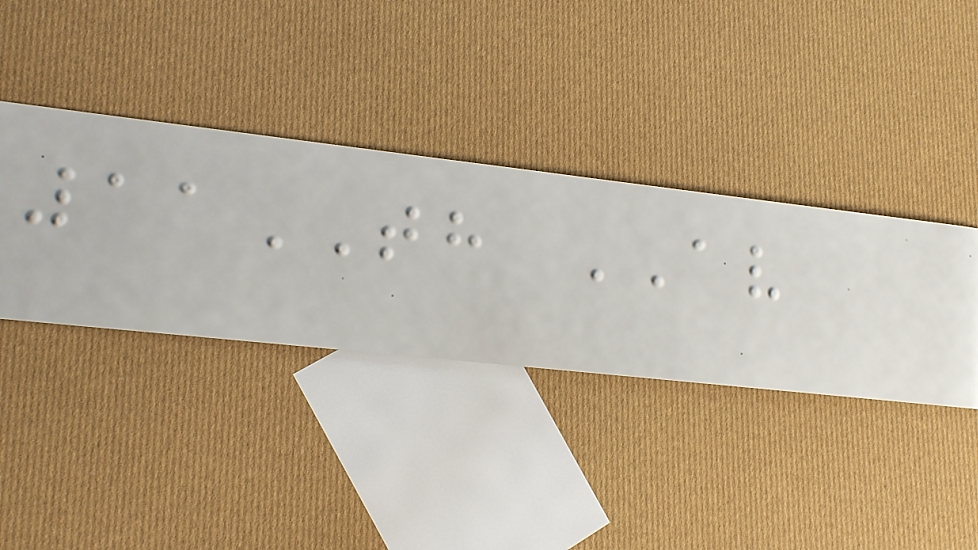11TH AV
